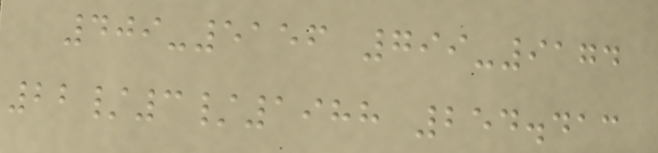409-5156 799-9174
22/3/1988 254.413
